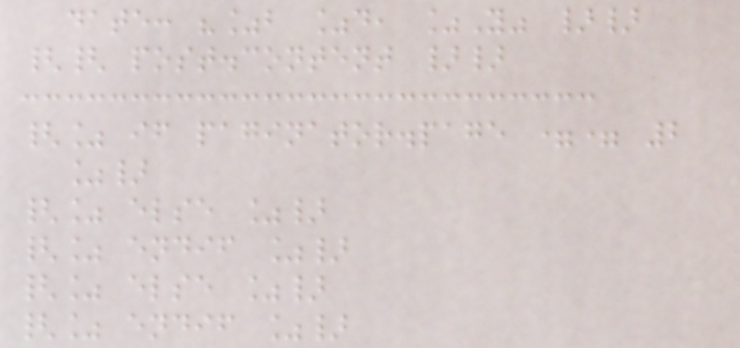date: "%b %d, %Y" }}
{{ post.content }}
{% if paginator.page == 2
%}
{% else %}
{% endif %}
{% else %}
{% endif %}
